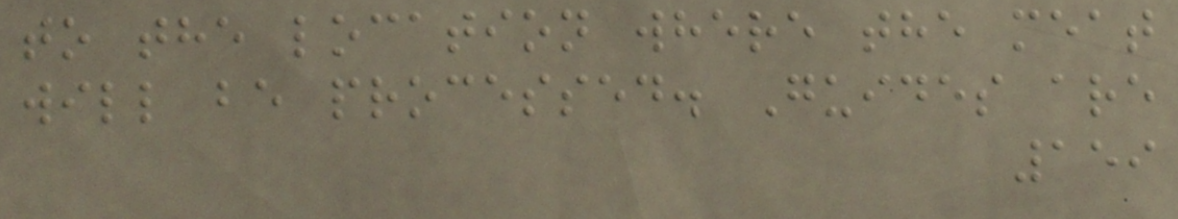to the location where the meat
will be processed. Guides are
159
